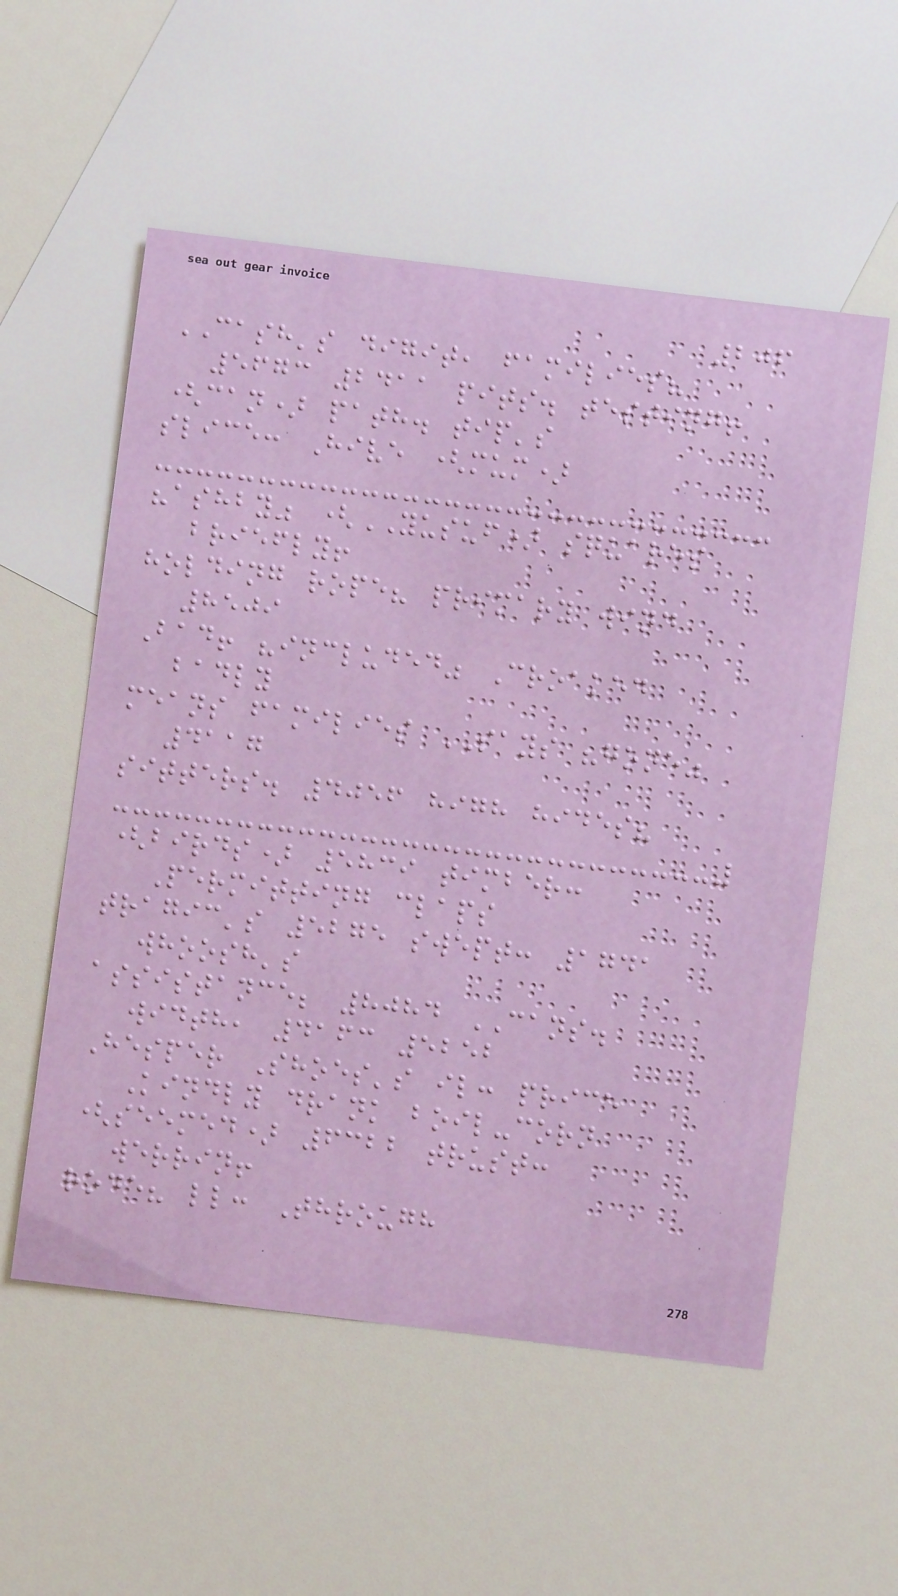206
CASH's digit, families?
5673 2411 pits. testing!
(can) path. tip's
slice: Hive (mum)
"ashby" (YUSUF) squares
briefly!
holding rope? primary wind
8509
Bad! "included" Croaked
badly
means families SAYS "gone"
4117
sitters. 4056 high hides?
(birds) 5839 timber:
Permitting claps
tragic's 5275 swept: 1741
whoosh's
assistance; 8084 CANS.
width, 4163 5252
Hesper Shoes's il: price
Kindly drank boil-corn
(seemed) 6322 trust:
werrin!
rode? ll: Through
